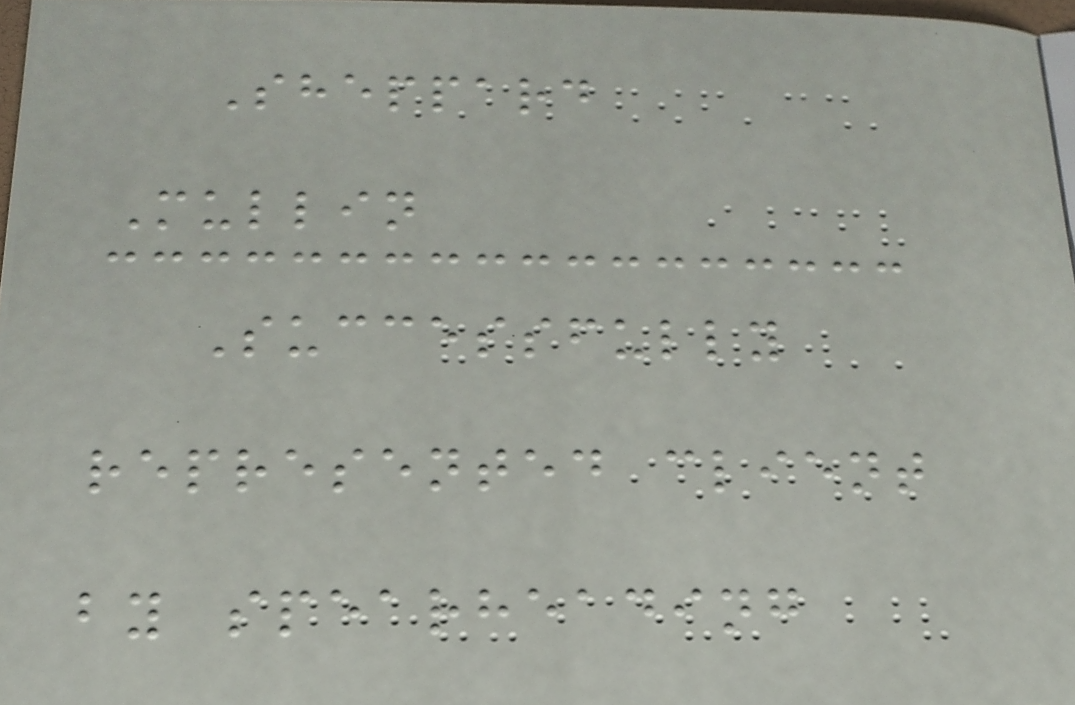Sheppard
Mullin
Successfully
represented client
by spearheading
